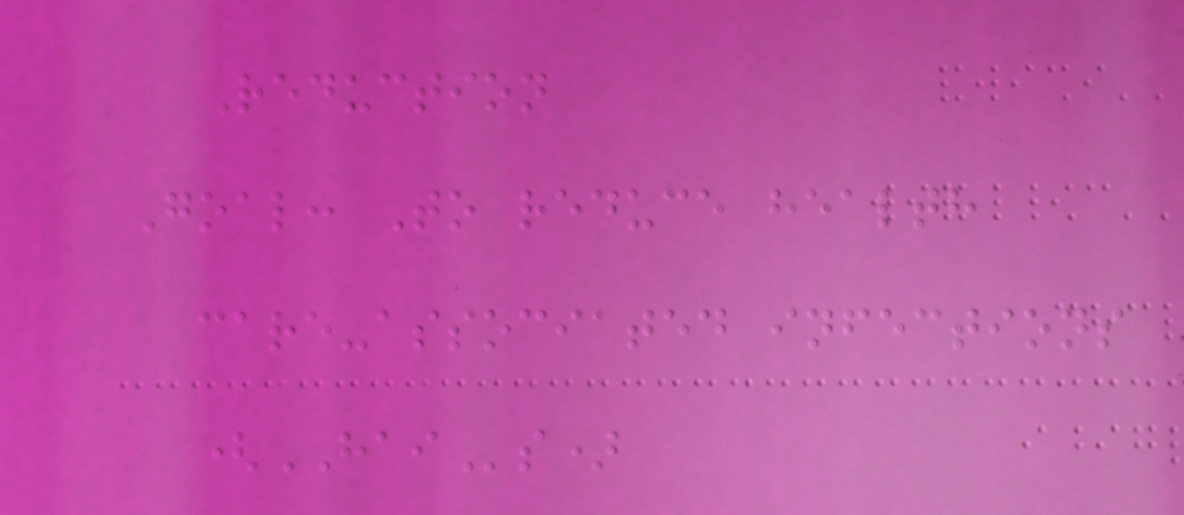Reduction
Goal: To reduce health
care-associated infections
(HAIs)
